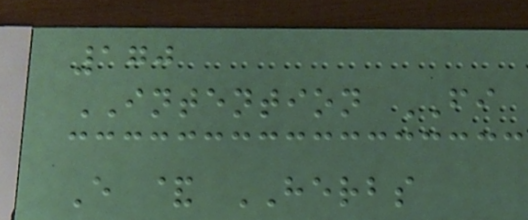170
INTENTION FI
E & HERBS
